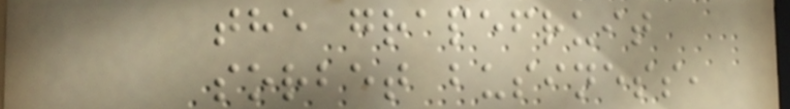the grapefruit
sorbet business,
